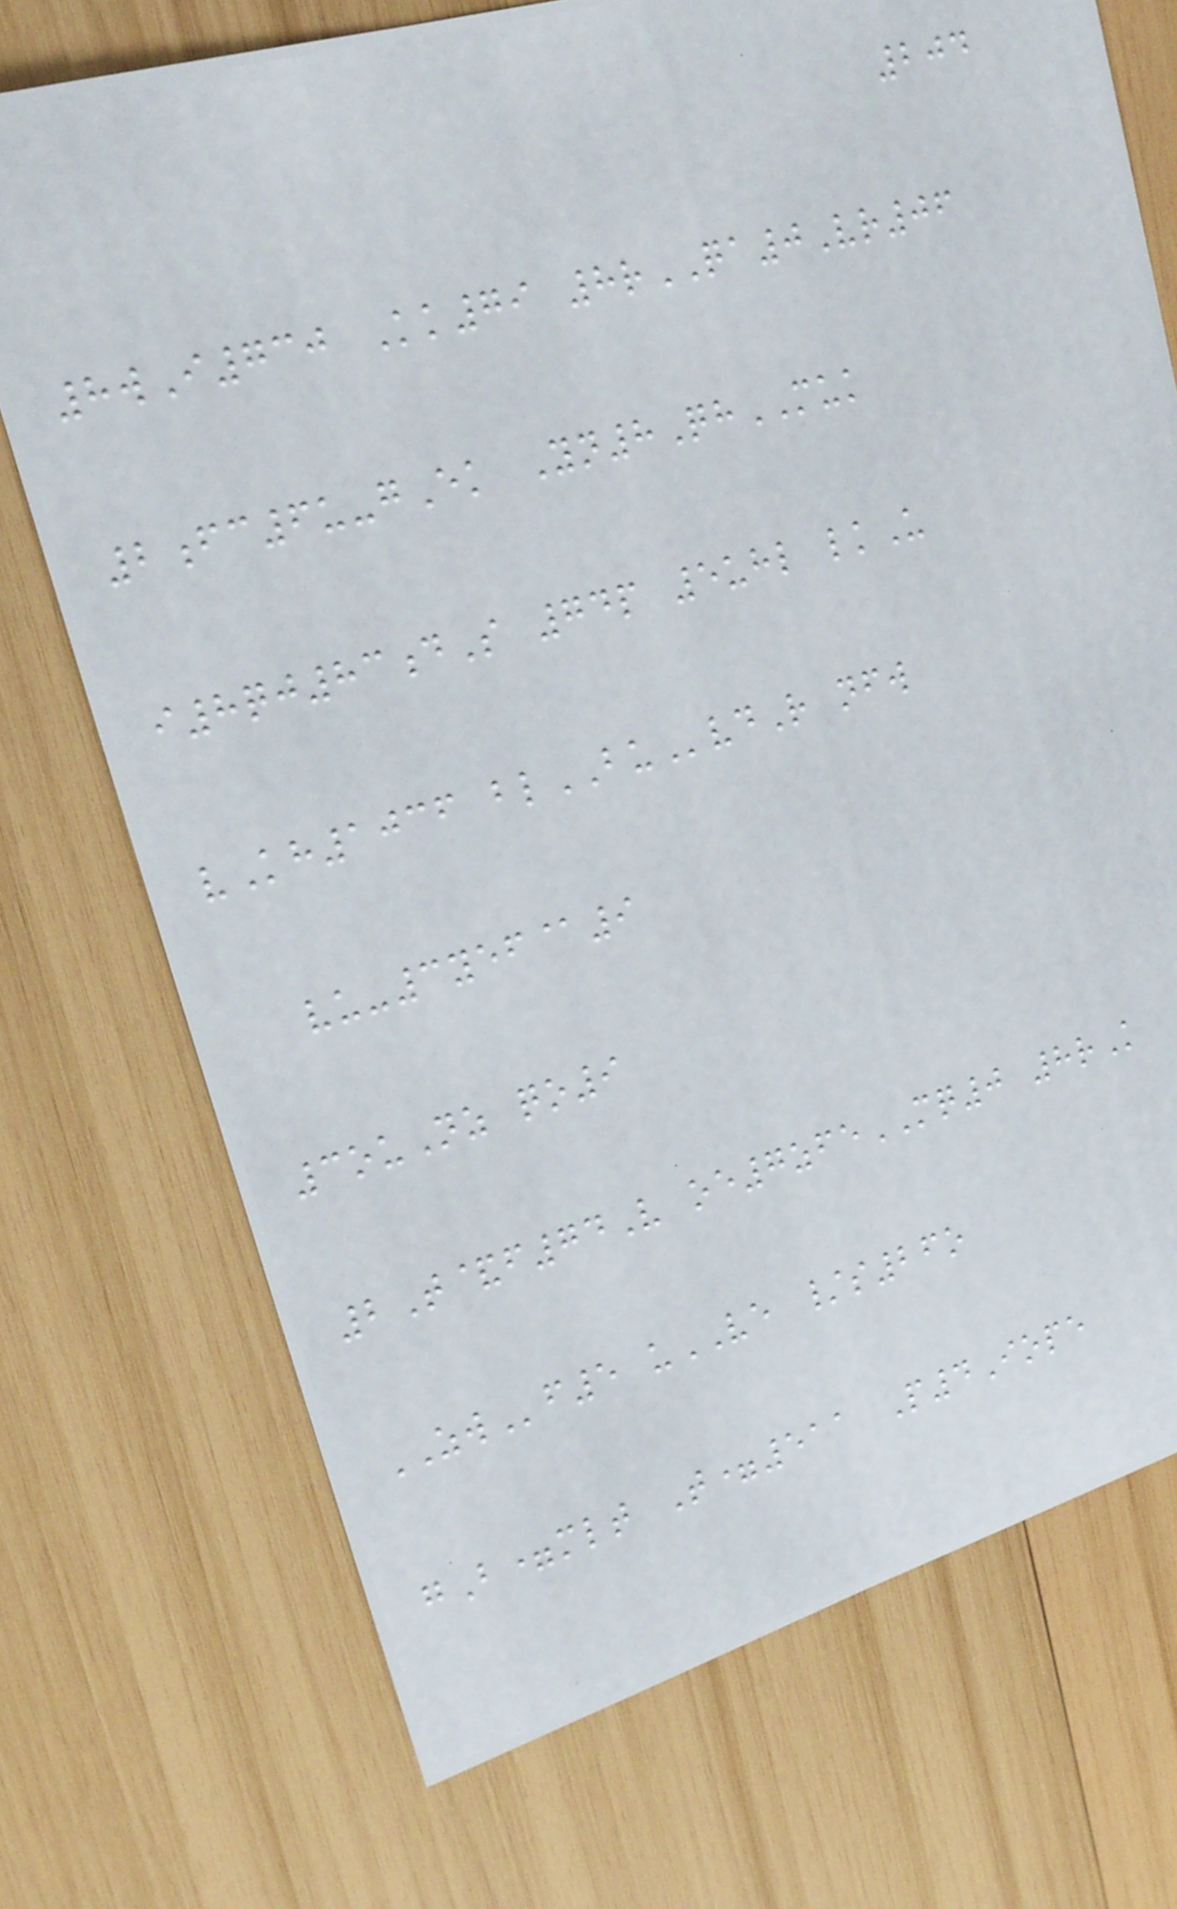204
8wI730 Kk79 8rQA0Vr06
2fc6u-gEk Yn8QhMUK
i8qj83dS 74p 5uhl lkU
vKh1036 blBUvdR nfw
vu-3yef@9
3ouNz qo9
2T&f74V oe7zfeMQ0 8rK
ZWf5 uVE /s26o
gB=mlt T=511 P4Iope
